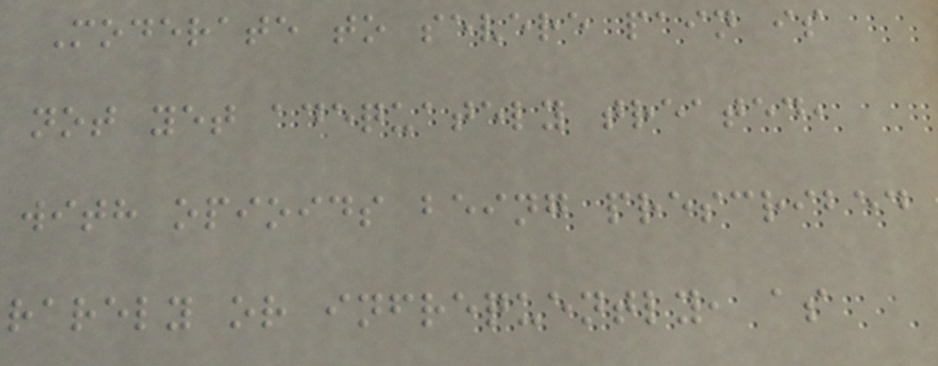Moderate to severe pain is
not yet adequately treated,
with opioids being prescribed
rarely or infrequently, as
